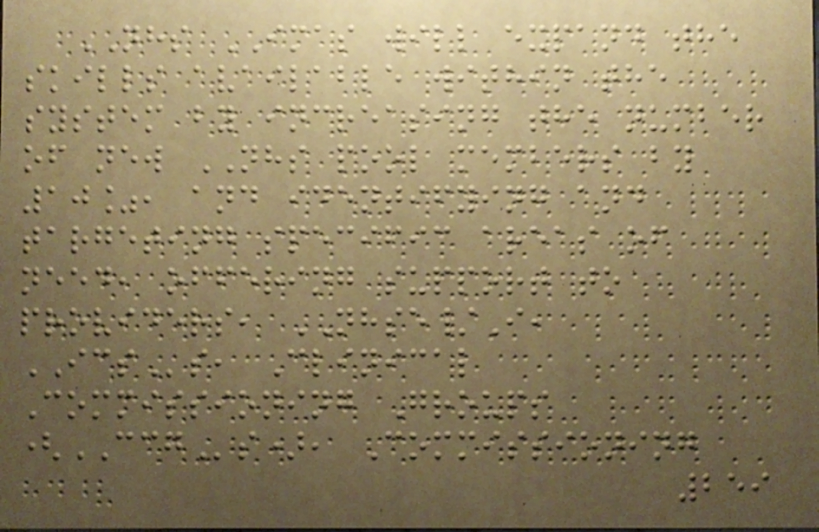NHS IMAS will expand the
skills available within the
system by increasing the number
of new NHS pool members by
10%, and identifying and
targeting specific areas of
need, offering support to
providers, NHSE/I,
ICSs, Clinical
Commissioning Groups
(CCGs), Commissioning
259
